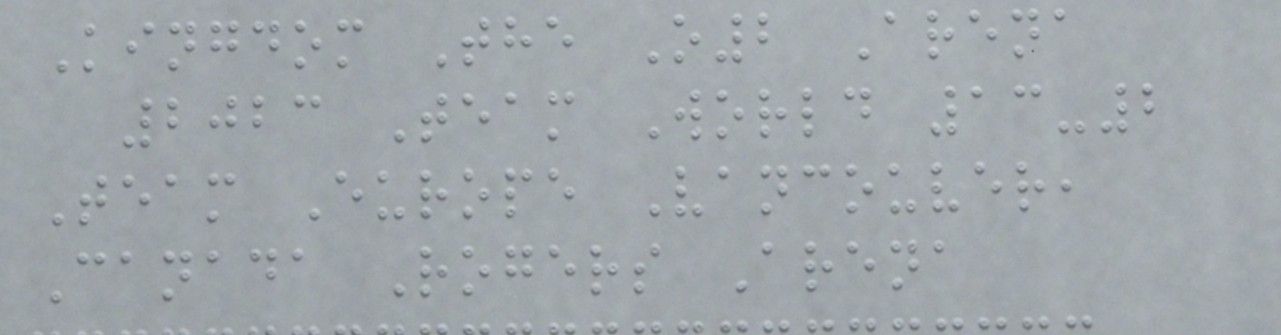Kingdom The O2 Arena
2023 Team World 13-2
Team Europe Vancouver,
Canada Rogers Arena
